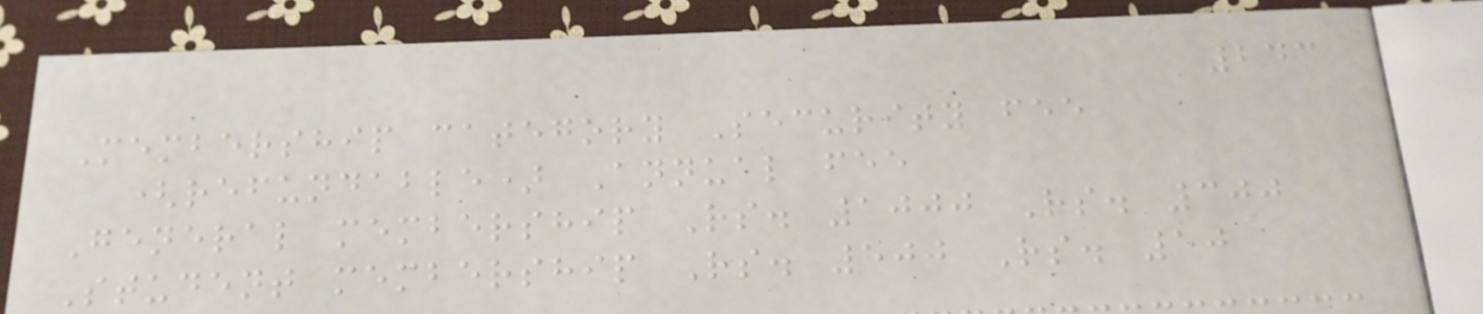243
Membership category Security fee
(refundable) Annual fee
General membership Rs. 1000 Rs. 300
Student membership Rs. 500 Rs. 50
